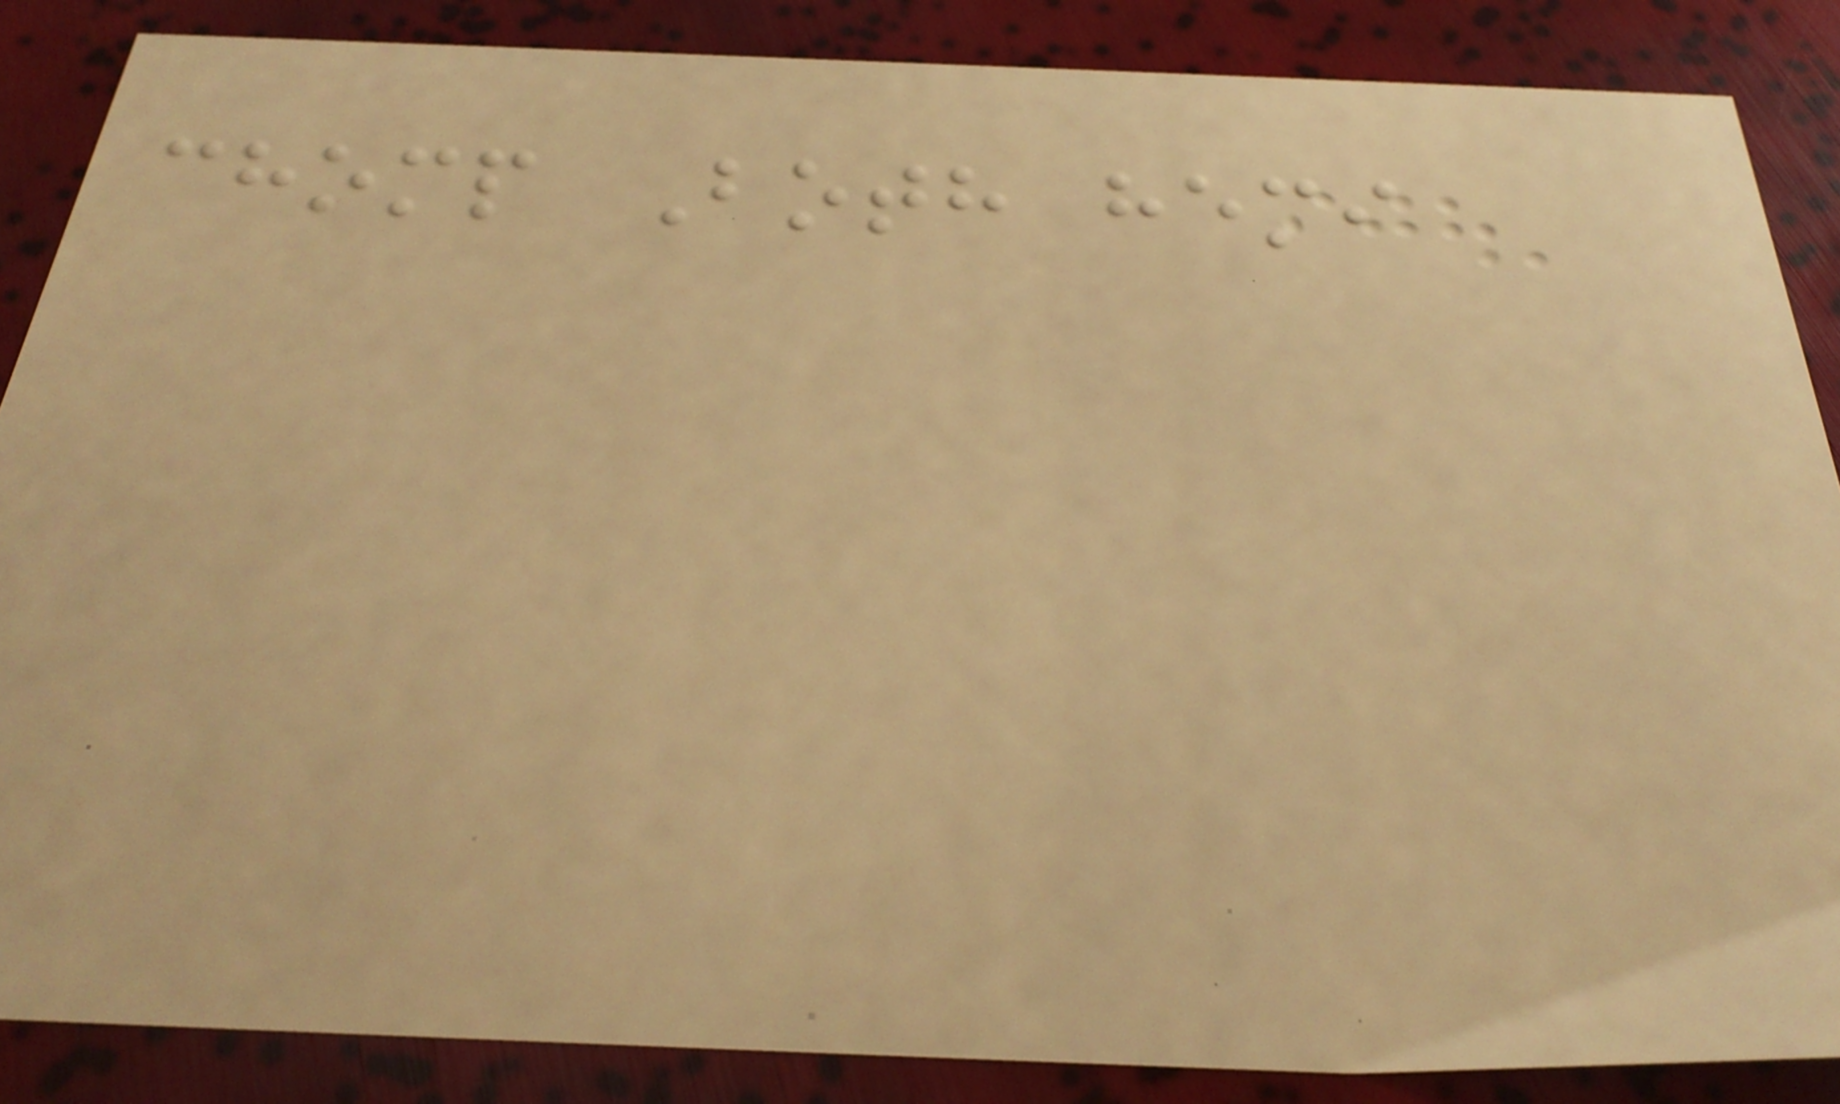chomp Both hemi
